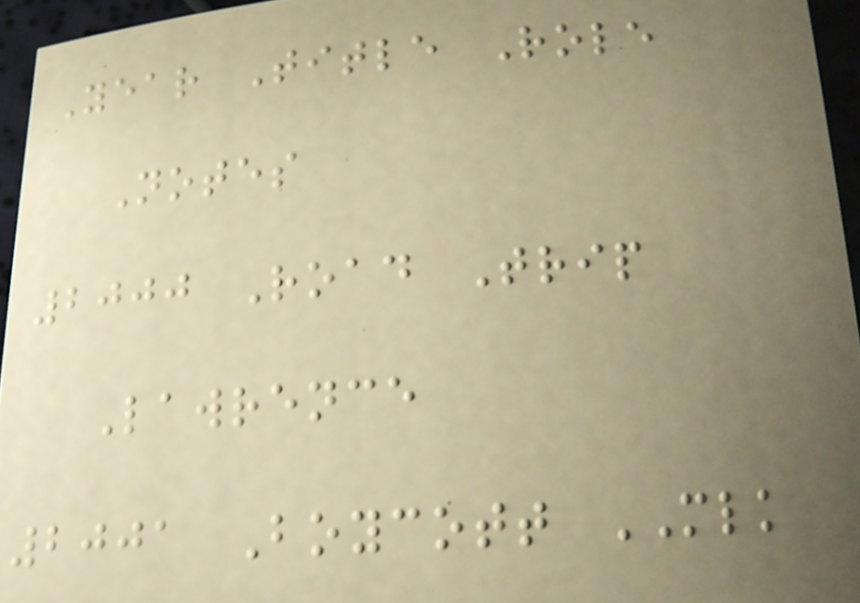Year Title Role
Notes
2000 Road Trip
Lawrence
2001 Boycott MLK
